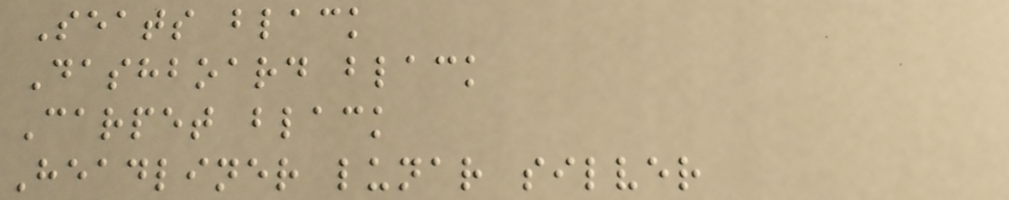Seats black
Dashboard black
Carpet black
Headliner lunar silver
